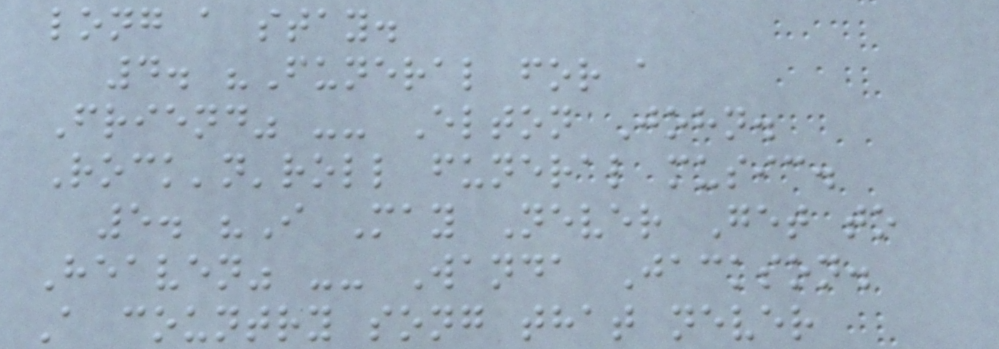long a stay.
4. "Funeral for a
Friend" -- Elton John.
Rock'n'roll funeral music.
5. "I May Never Get to
Heaven" -- Wanda Jackson.
A country song that never
